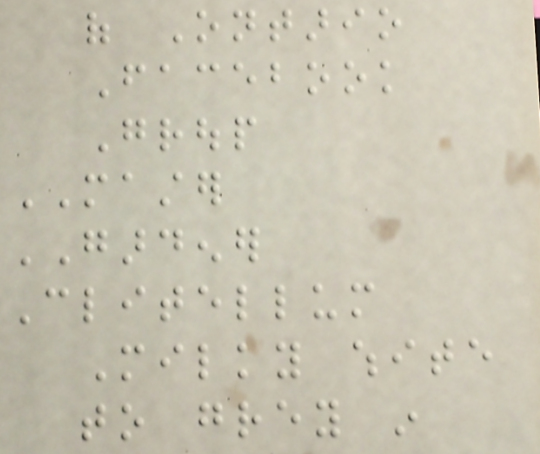of Ontario
Facebook
Group
MASTER
GARDENER
Clitellum
Milky white
to grey in
